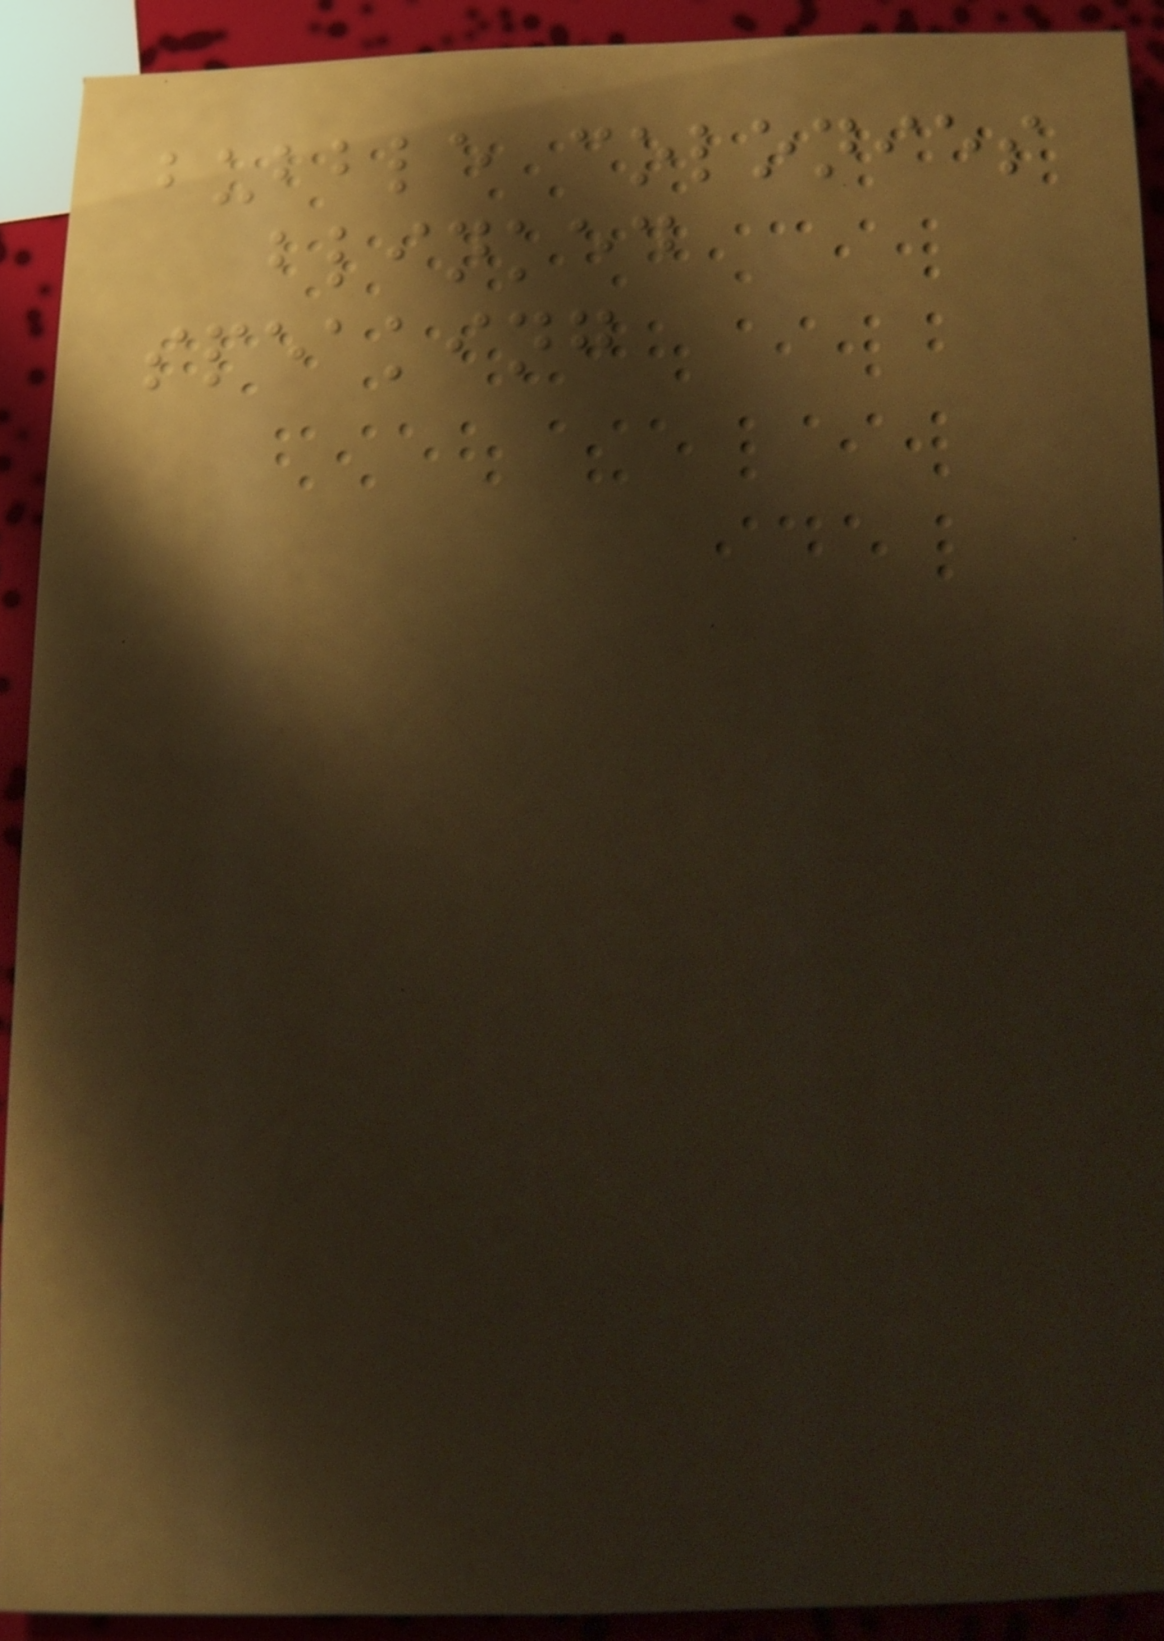bubble colonies
blinked
speaking
